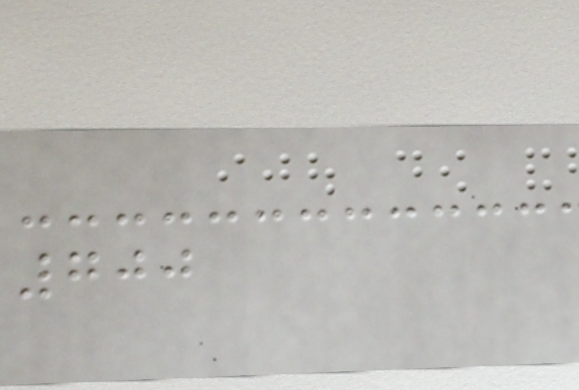700
